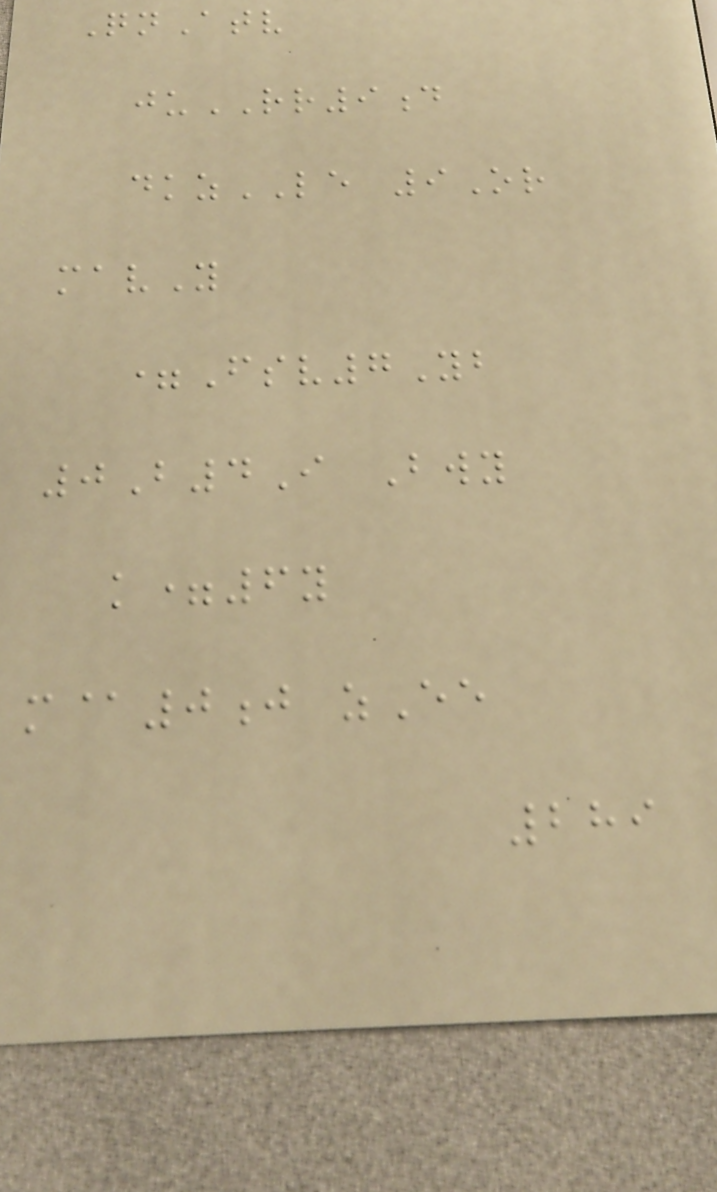QnAtv
juRR9d
dkzLE 9Or
mavY
=Fsv7Yb
0B4I Bwy
k=6y
m@0j zEe
289
